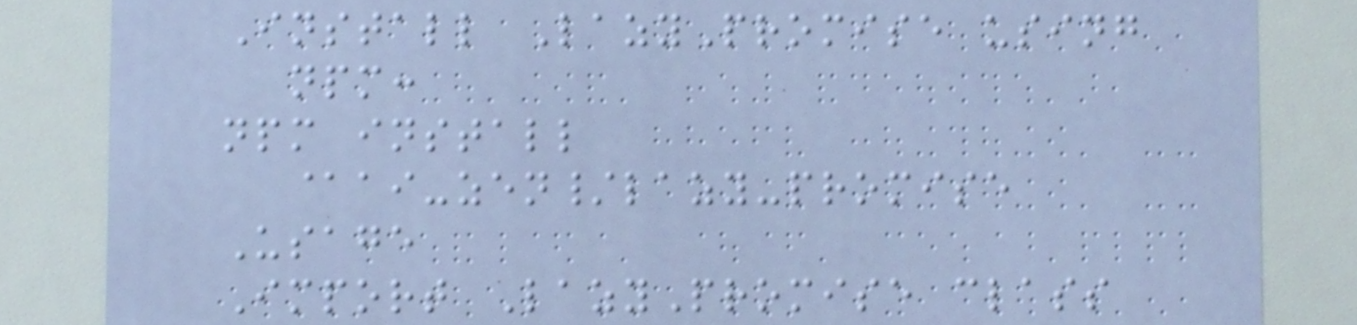Install LazyPromise using
npm:
npm install
@ai-zen/lazy-promise
Usage
Import LazyPromise class
